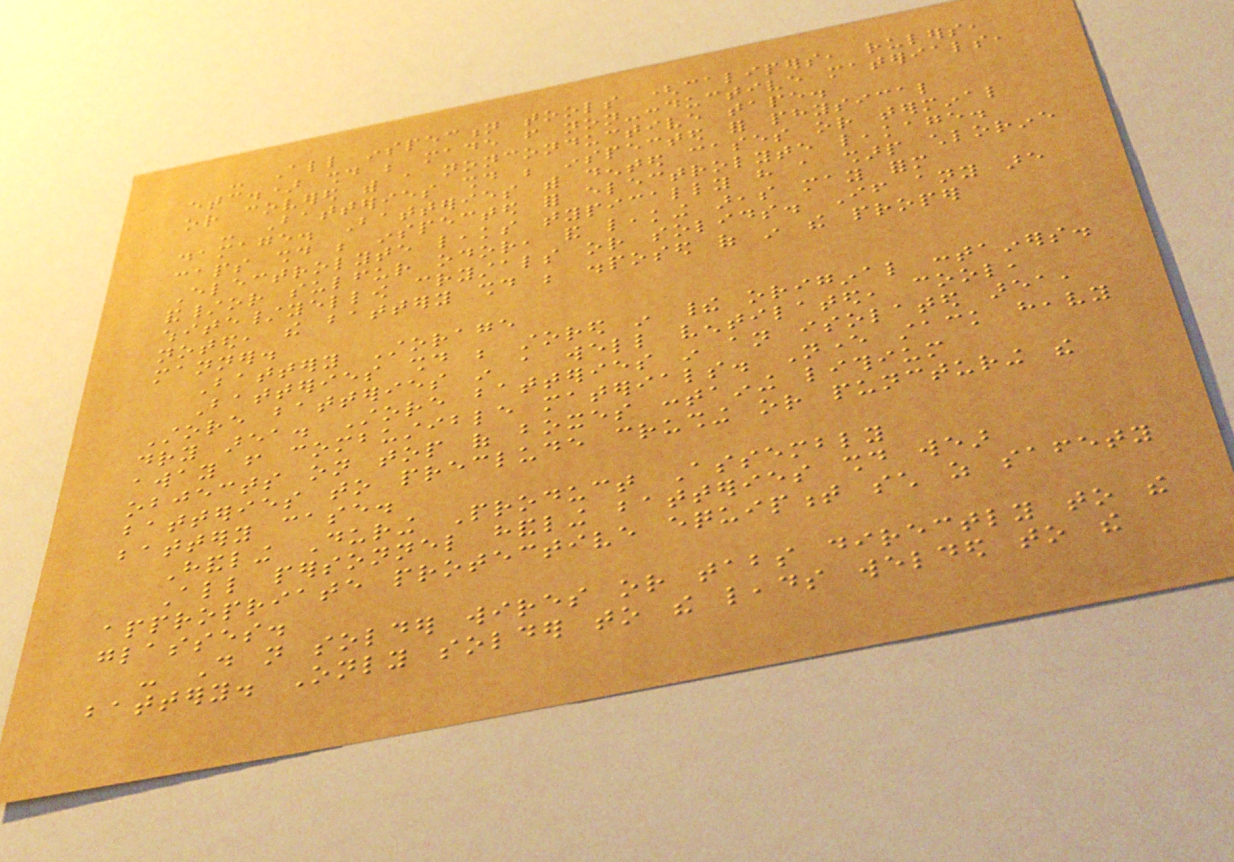- All inspection tools (calipers, rulers,
etc.) should be made from non-conductive materials,
or covered with a nonconductive tape.
- Batteries should be inspected for physical
damage. Batteries with dented cases or terminal
caps should be inspected for electrolyte leakage.
Electrolyte leaks typically have a sharp chlorine
and/or sulfur odor, and leaking areas may form
white/yellow crystals or solids. If any are
noted, the battery should be disposed of in the proper
manner.
Battery Storage
Batteries should be stored in their original containers.
Store batteries in a well ventilated, cool,
dry area. Store batteries in an isolated area,
away from combustible materials. Never stack heavy
objects on top of boxes containing lithium
batteries to preclude crushing or puncturing the
battery case.
Handling During Product Assembly
All personnel handling batteries should wear
appropriate protective equipment such as safety
glasses.
- Do not solder wires or tabs directly to the
battery. Only solder to the leads welded to the
